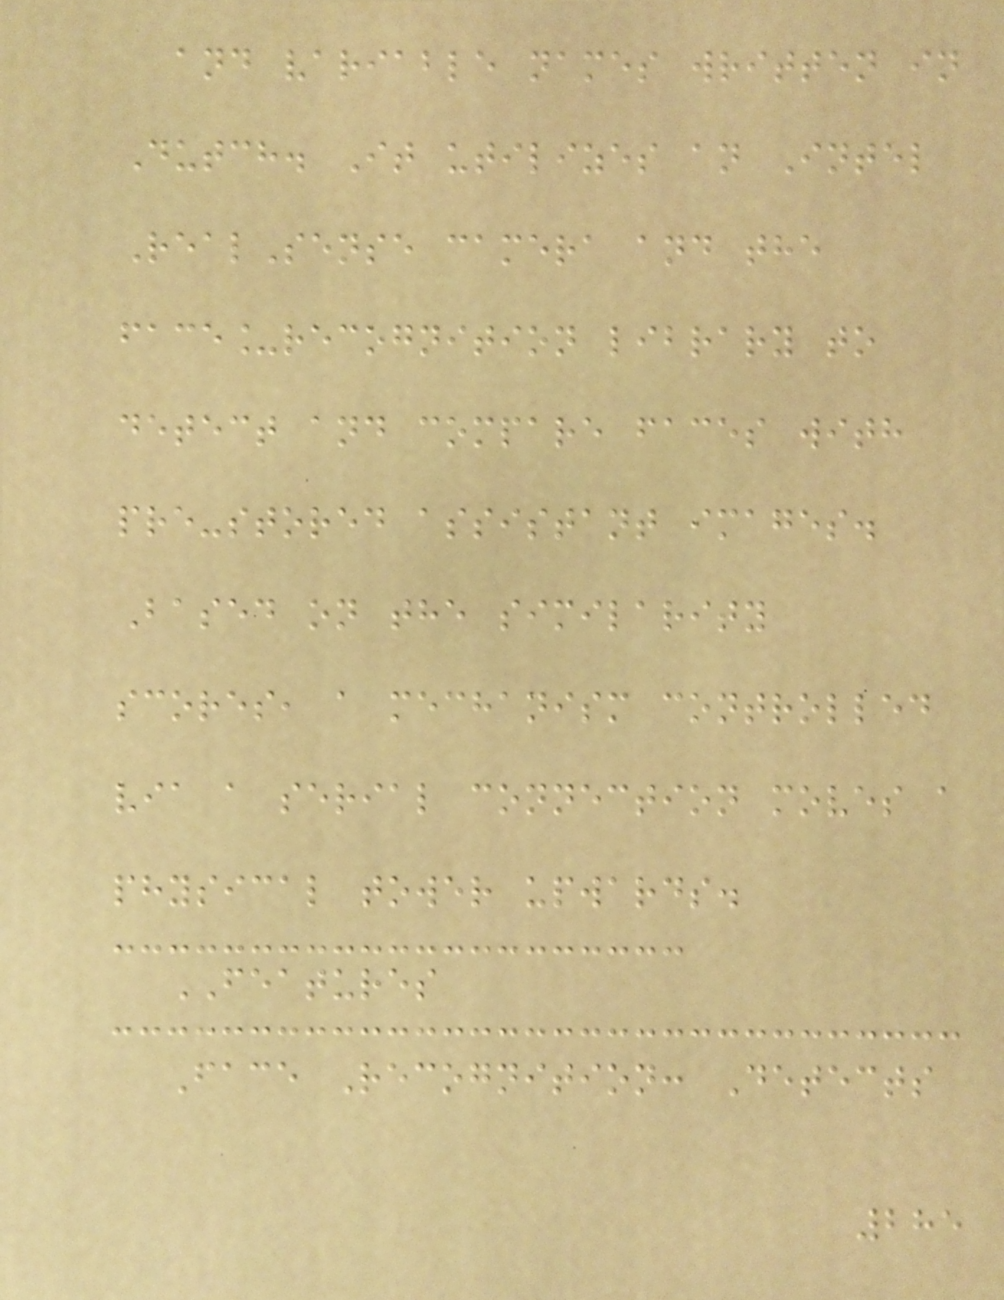and variable names written in
Dutch. It utilizes an Intel
RealSense camera and the
face_recognition library to
detect and compare faces with
pre-stored assistant images.
Based on the similarity
scores, a mechanism controlled
via a serial connection moves a
physical tower upwards.
FEATURES
Face Recognition: Detects
285
